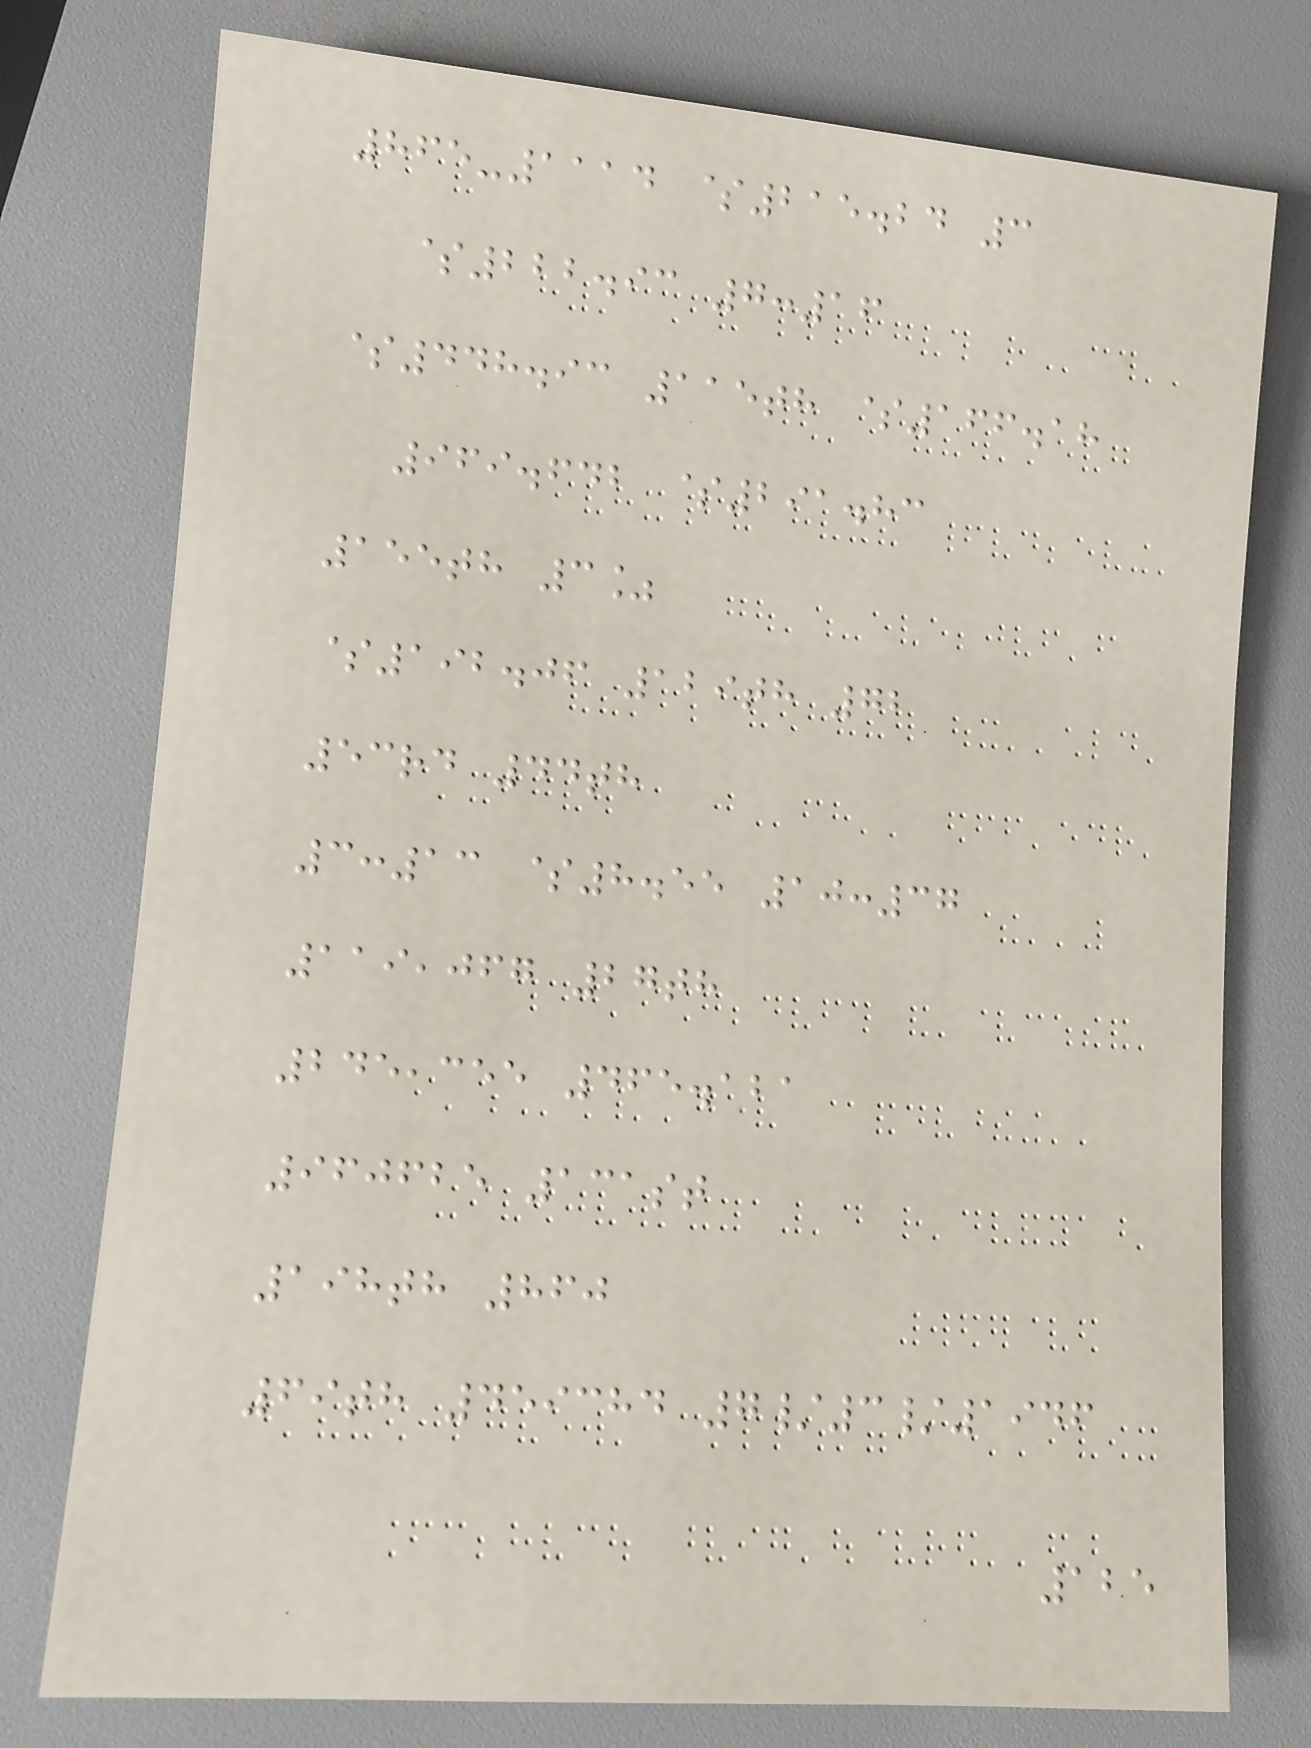865-1114 $215.24 3
$222.93 7:16
$448.93 115th $166.18
969.642 $291.83
155th 3%
$192.06 129th 72
53rd 44th
3:13 $8.55 10:37
119,067 27th
245,355 465.121
960625 131st
198th 860
69th 459384 7/3/1946
125
